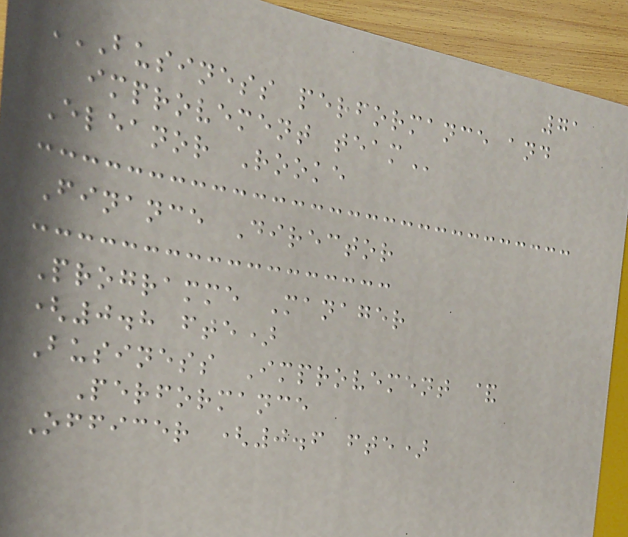71
BUSINESS PERFORMANCE AND
IMPROVEMENT TEAM
Eleanor Rooke
Finance Director
Programme Manager
(0.8 fte)
Business Improvement &
Performance
Officer (0.6 fte)
